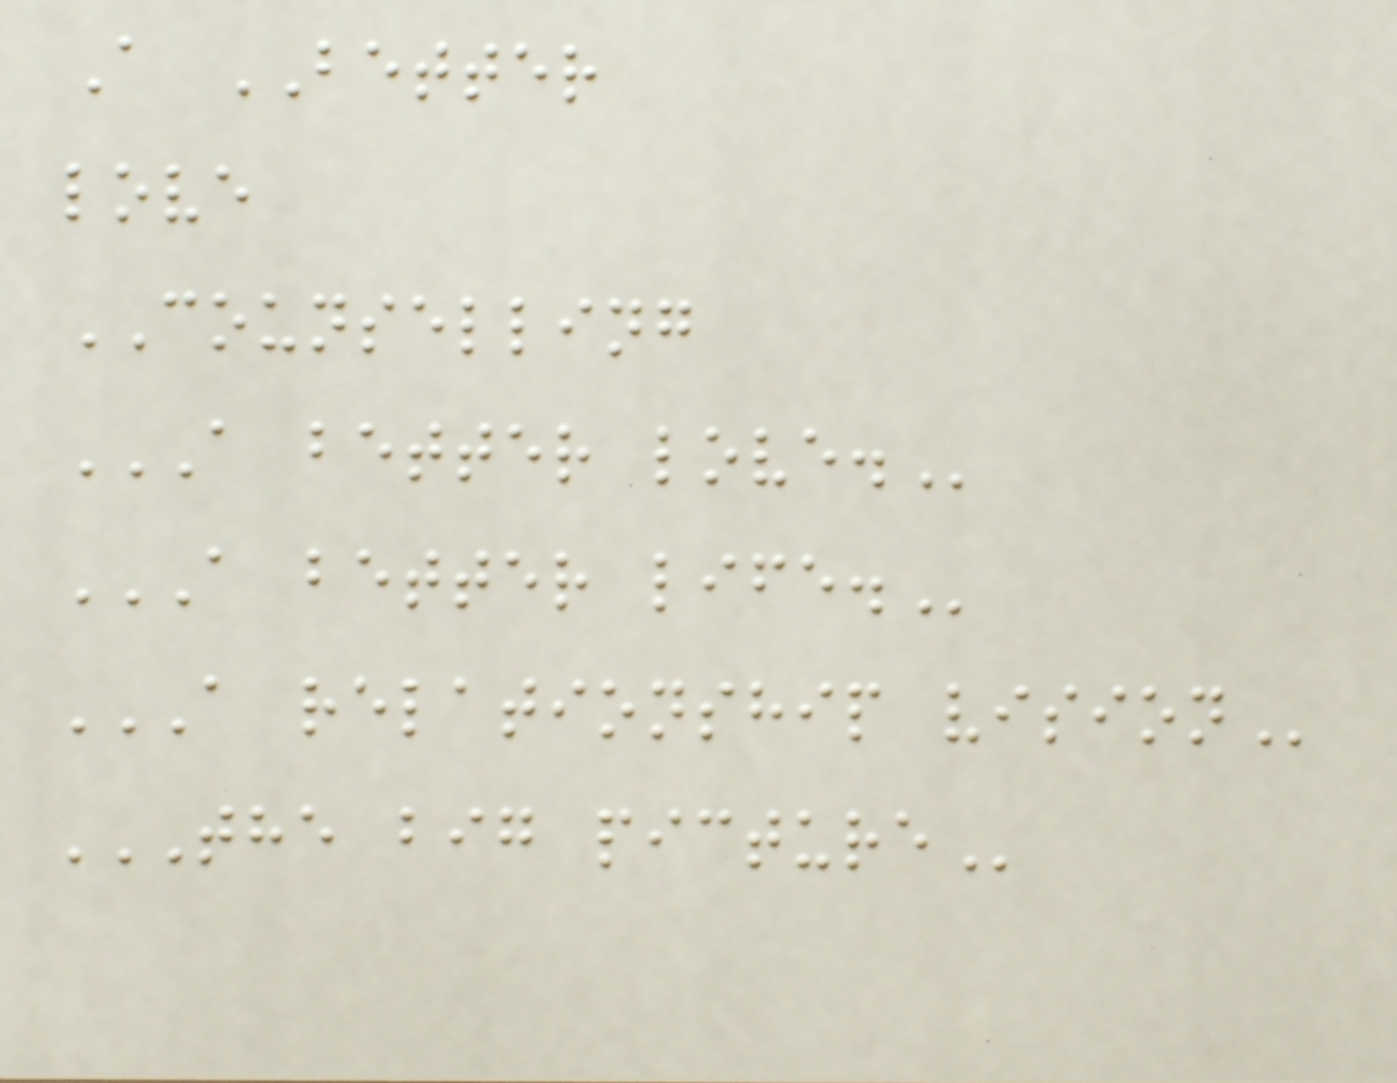A BETTER
love
COUNSELLING
A BETTER LOVE.
A BETTER LIFE.
A RELATIONSHIP VISION
THE BIG PICTURE
